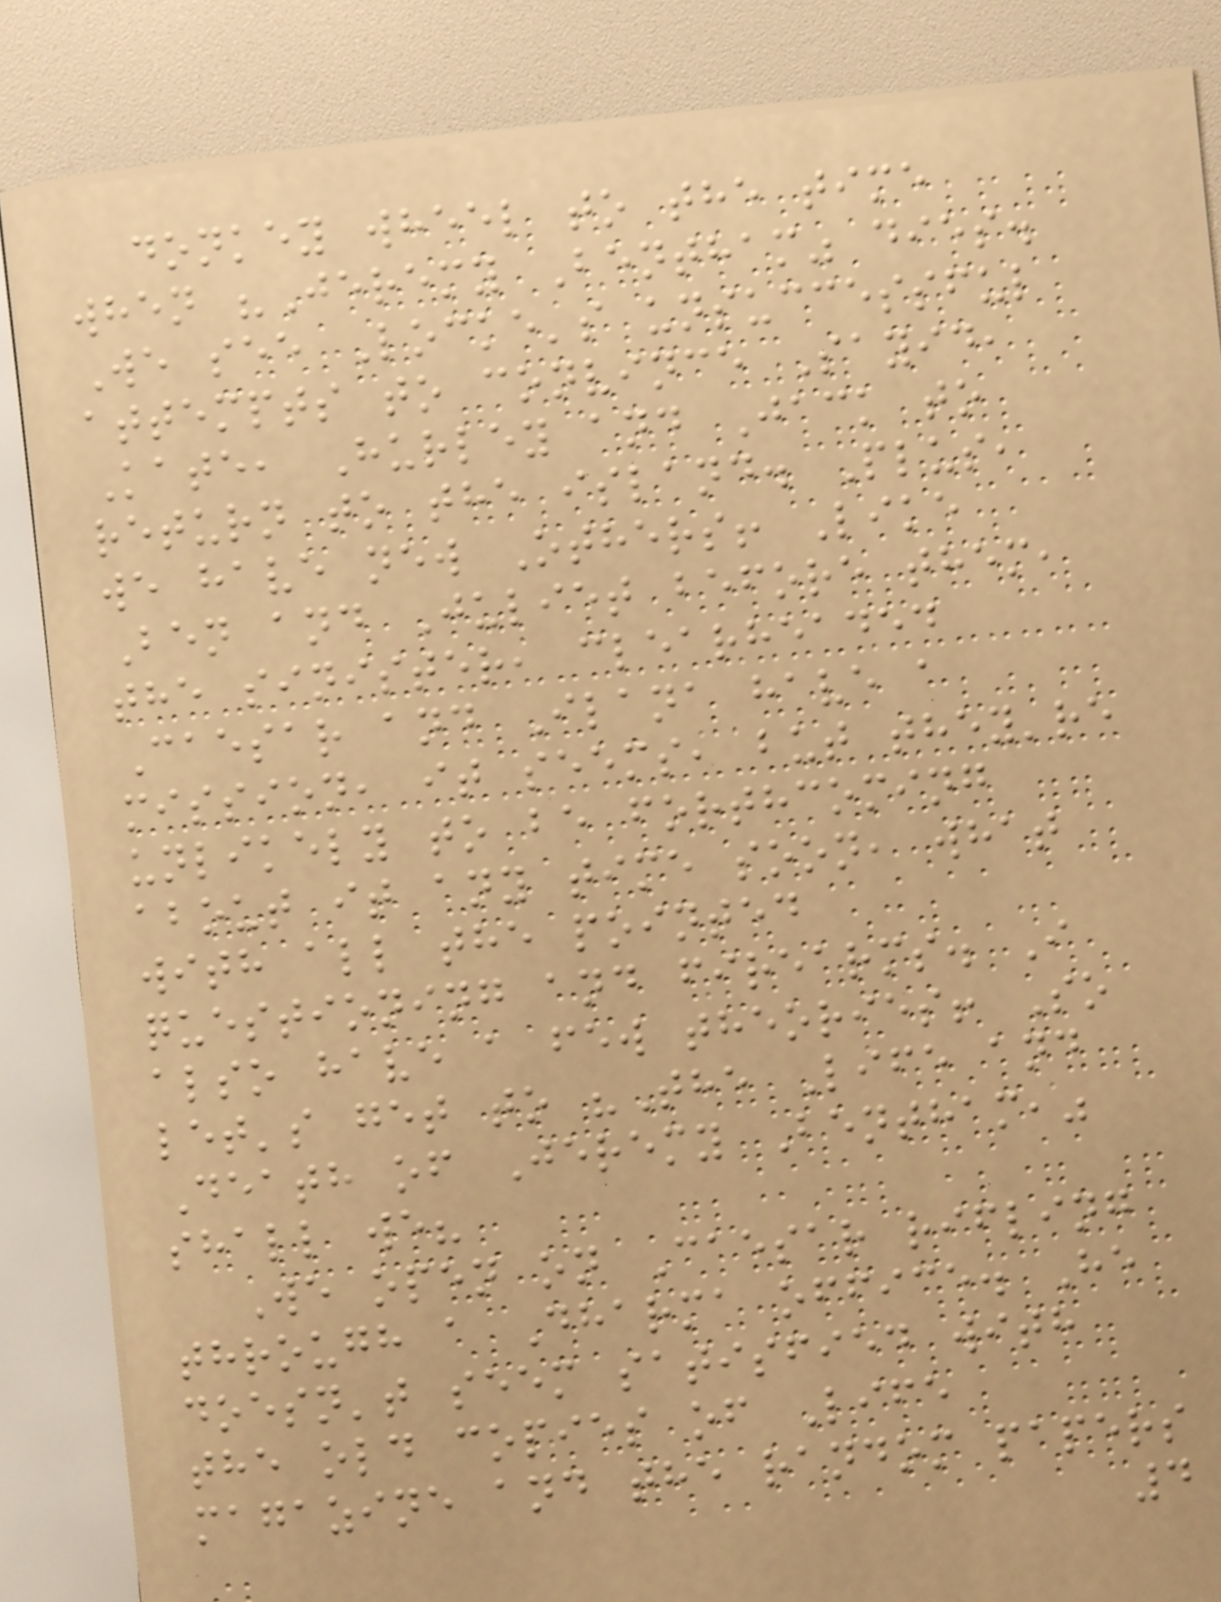donkey wheel to the time
when "Jeremy Bentham" dies.
We see Locke's unsuccessful
attempts to convince Sayid,
Kate, Hurley and Jack to
return to the island. Plus,
we have new Others! Like
Ben and Juliet before them,
the sinister, clearheaded
Caesar and Ilana have a
mission, it seems, but they're
unlikely to be forthcoming
about it any time soon, what
with all the pointed
questioning and firearms. I
also have a few theories! So
let's get to "The Life and
Death of Jeremy Bentham,"
shall we?
We open on Caesar rifling
through a Dharma office. He
doesn't seem satisfied with
the old copies of Life
magazine and the random papers
4
